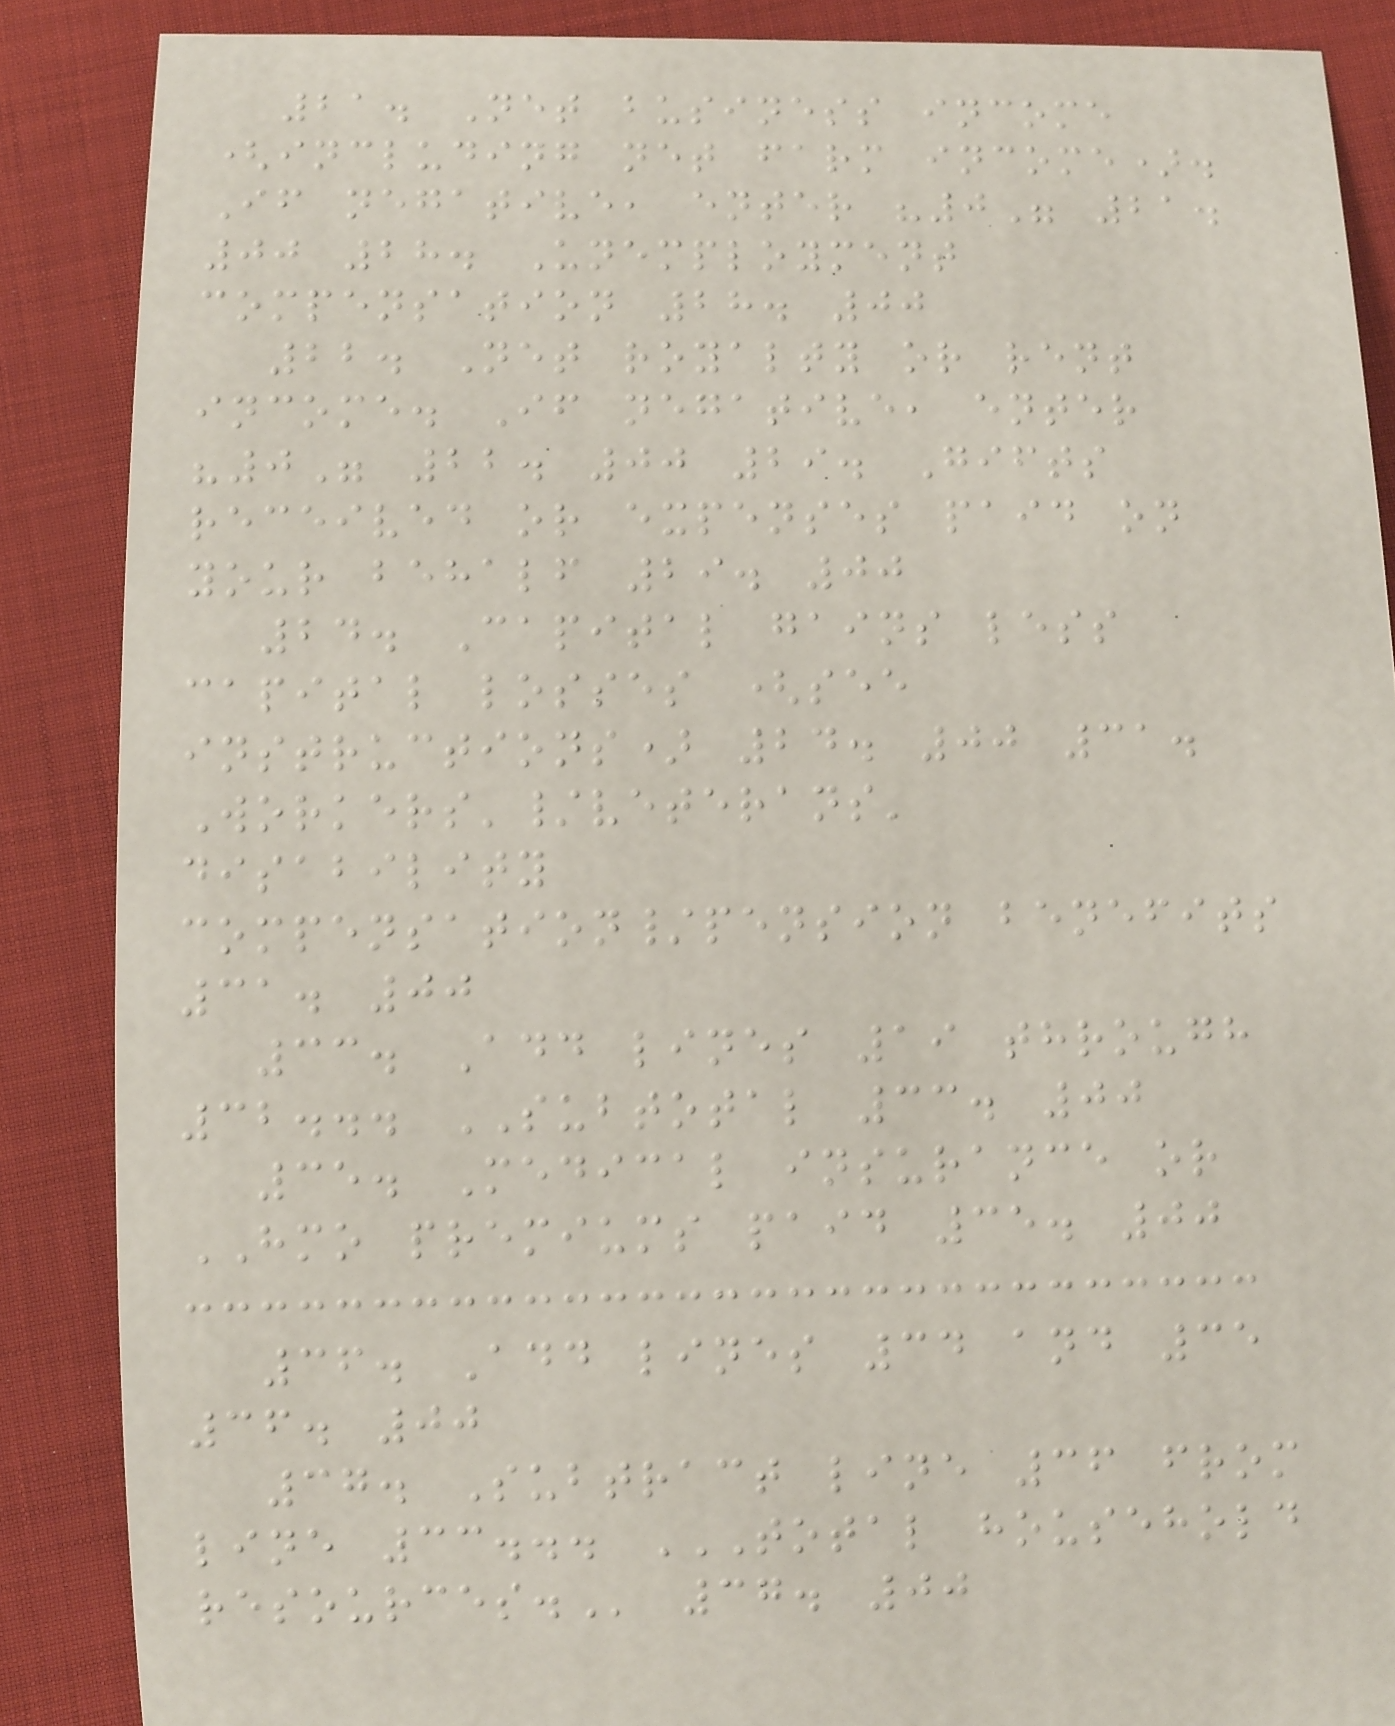21. Net business income
(including net farm income).
If negative, enter "0" 21.
00 28. Unemployment
compensation 28. 00
22. Net royalty or rent
income. If negative, enter
"0" 22. 00 29. Gifts
received or expenses paid on
your behalf 29. 00
24. Capital gains less
capital losses (see
instructions) 24. 00 31.
Workers'/veterans'
disability
compensation/pension benefits
31. 00
33. Add lines 19 through
32... SUBTOTAL 33. 00
35. Medical insurance or
HMO premiums paid 35. 00
36. Add lines 34 and 35
36. 00
37. Subtract line 36 from
line 33... TOTAL HOUSEHOLD
RESOURCES. 37. 00
